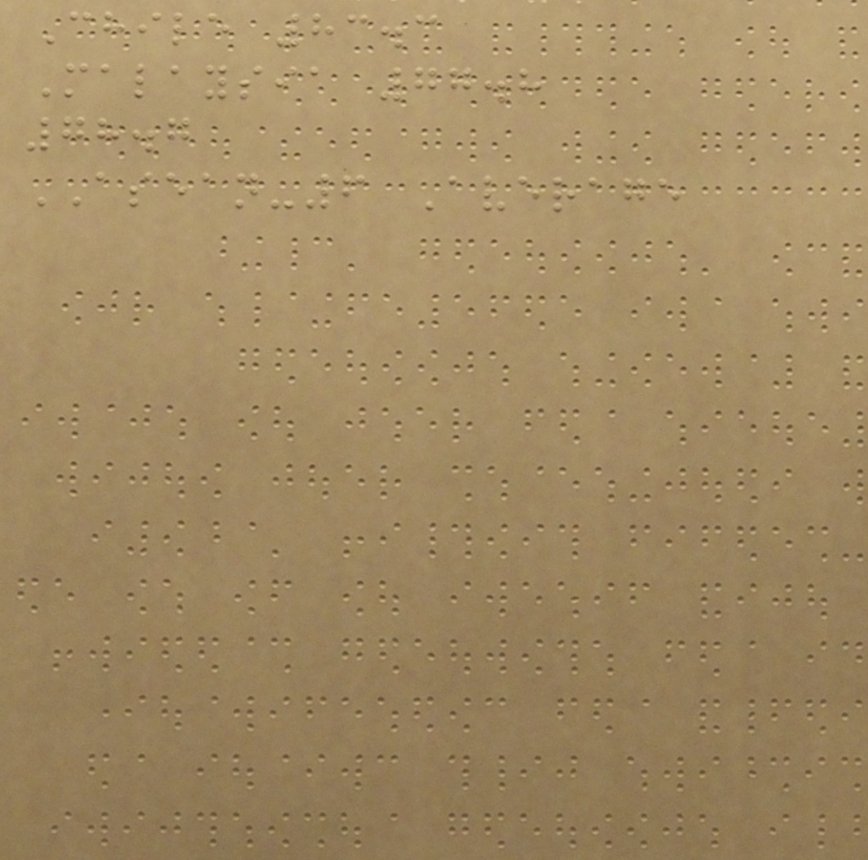Chile 83.3
Malaysia 77.8
78.7
ASEAN-6 Average
